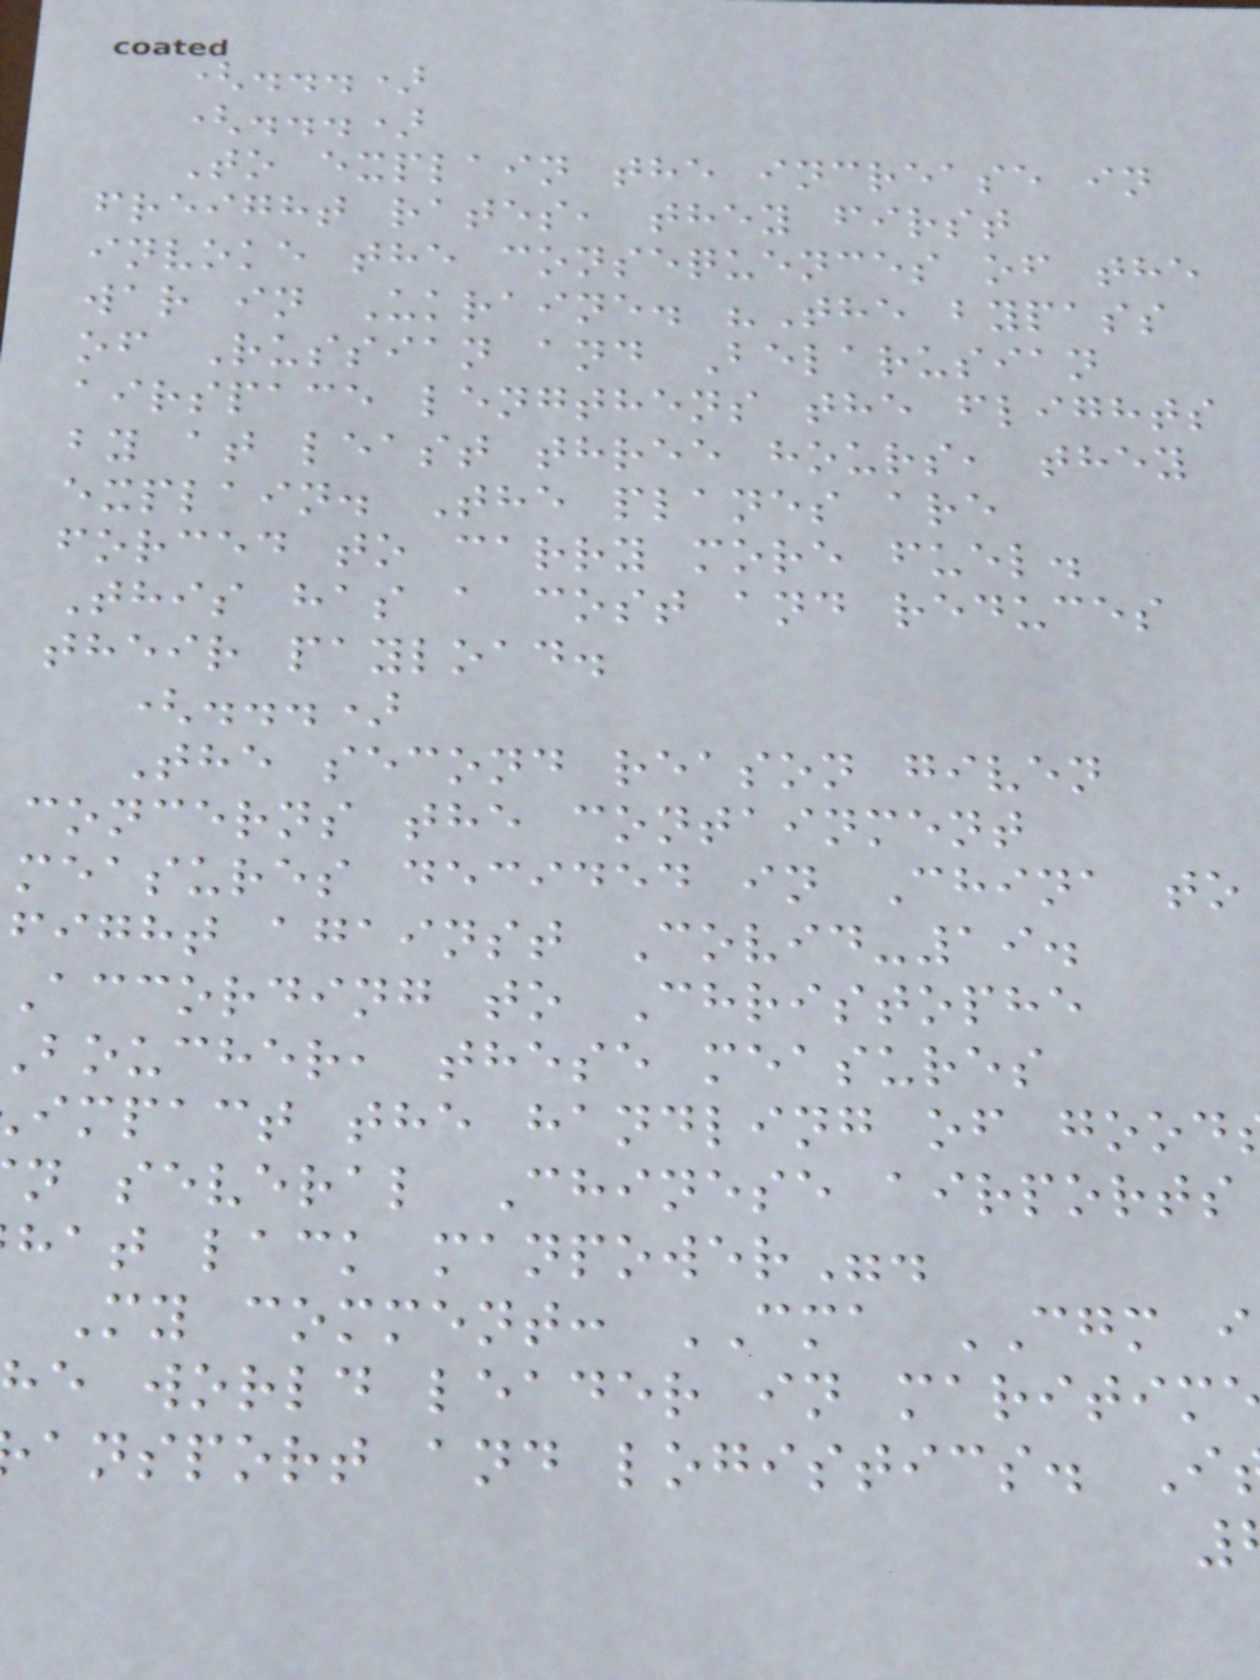(...)
(...)
To explain the increase in
freight rates, they first
invoke the consequences of the
war in Ukraine. "The bypass
of Russian and Belarusian
airspace lengthens the flights
by at least three hours, they
explain. The planes are
forced to carry more fuel.
This has a cost and reduces
their payload.
(...)
The second reason given
concerns the containment
measures decided in China to
fight against Covid-19.
According to Christophe
boucher, these measures
impact the handling of good
n several Chinese airports
hat lack manpower".
My comment: CMA CGM i
e world leader in maritim
ansport and logistics. I
